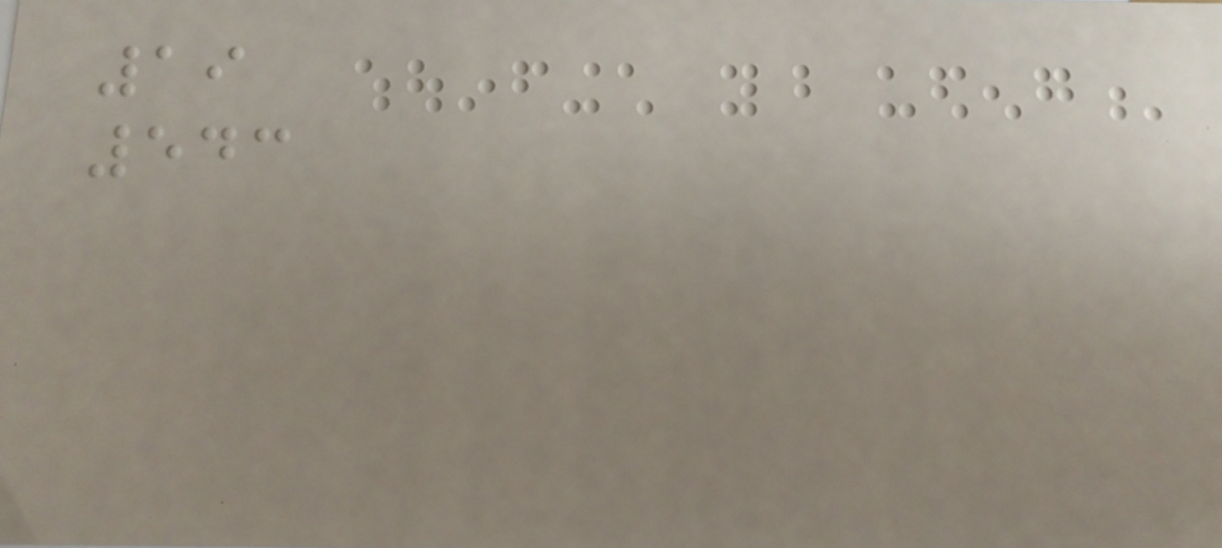19
543
